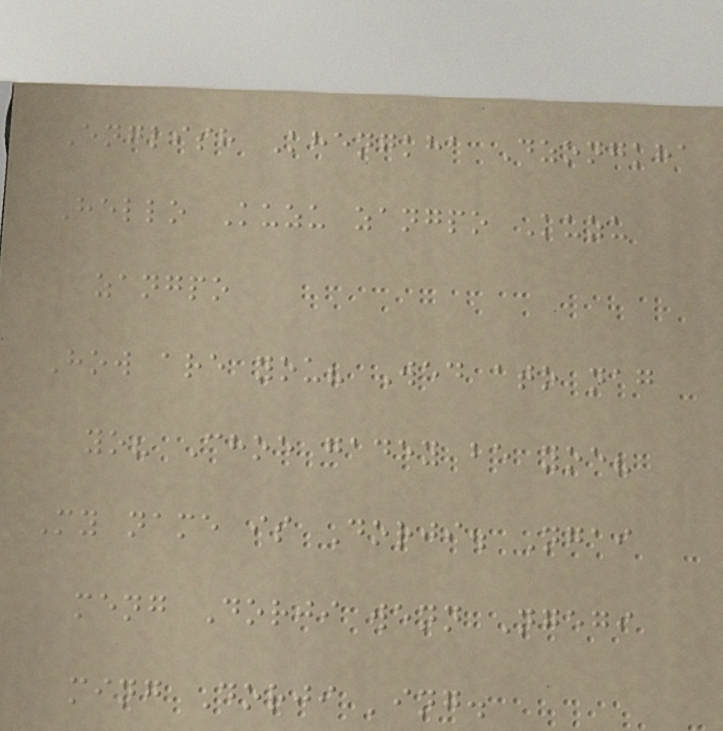English Khengkha Dzongkha
Hello Kuzu zangpo Kuzu
zangpo
How are you? Wed ato nag
yo? Choe gadey be yoe?
My name is Dorji. Ngai
meng Dorji wenn Ngegi
ming Dorji 'ing.
